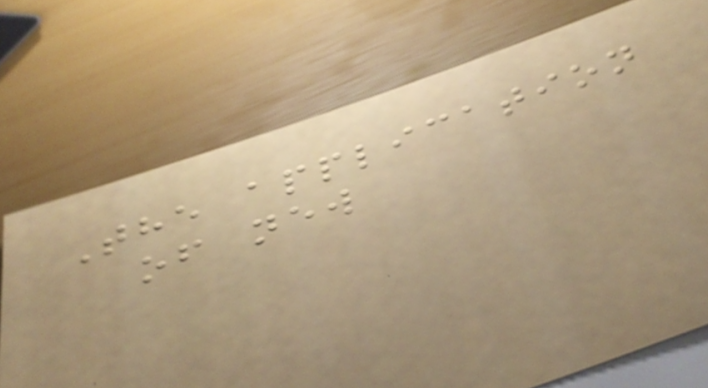The application
of new
